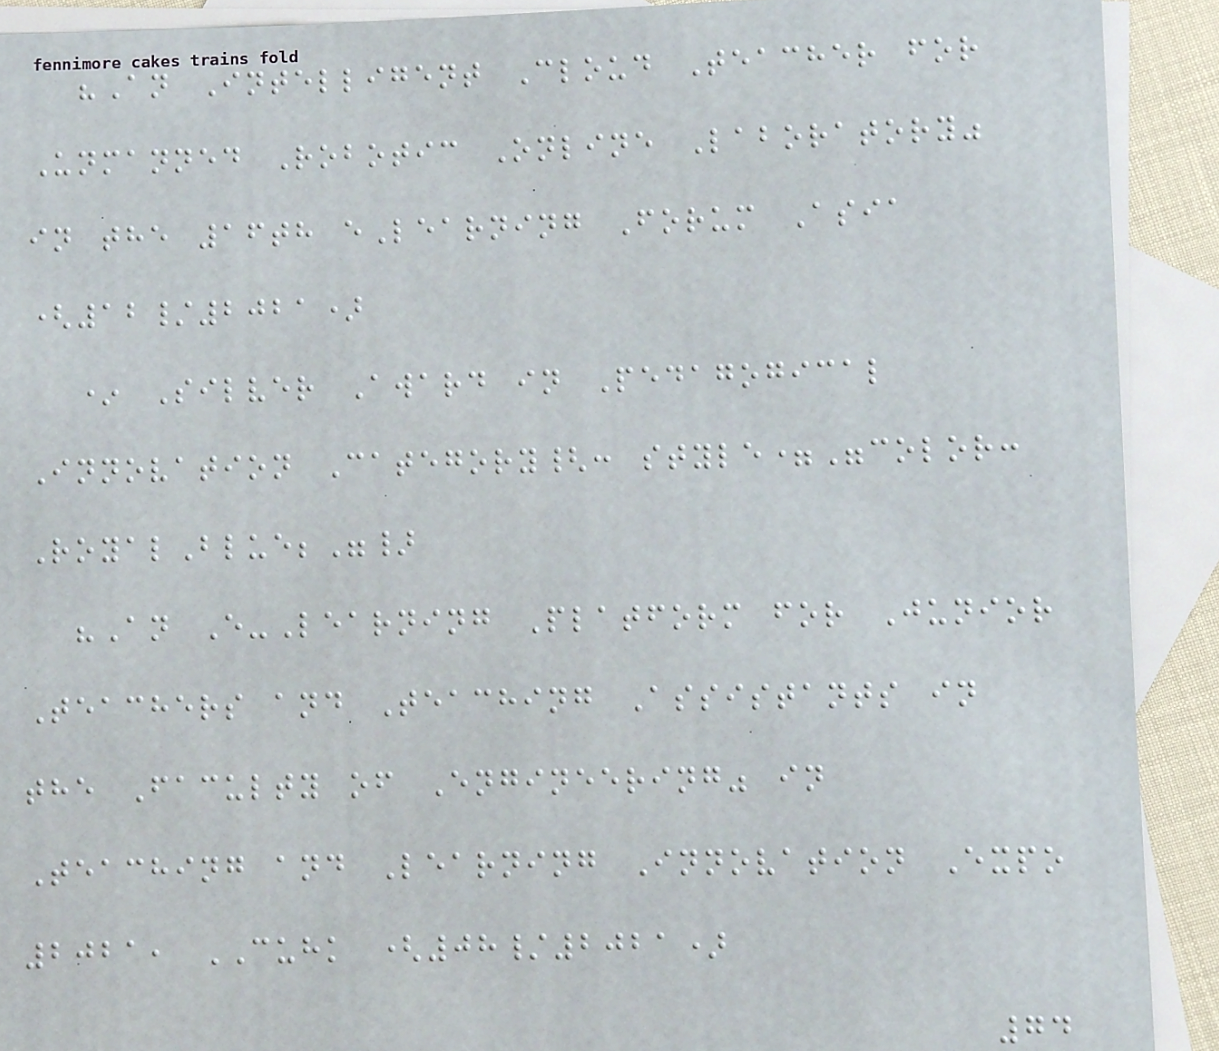"An Intelligent Cloud Teacher for
Unmanned Robotic Online Laboratory"
in the 16th eLearning Forum Asia
(12/2021)
* Silver Award in Pedagogical
Innovation Category{: style="color:
RoyalBlue;"}
"An E-Learning Platform for Junior
Teachers and Teaching Assistants in
the Faculty of Engineering" in
Teaching and Learning Innovation Expo
2021, CUHK (08/2021)
74
